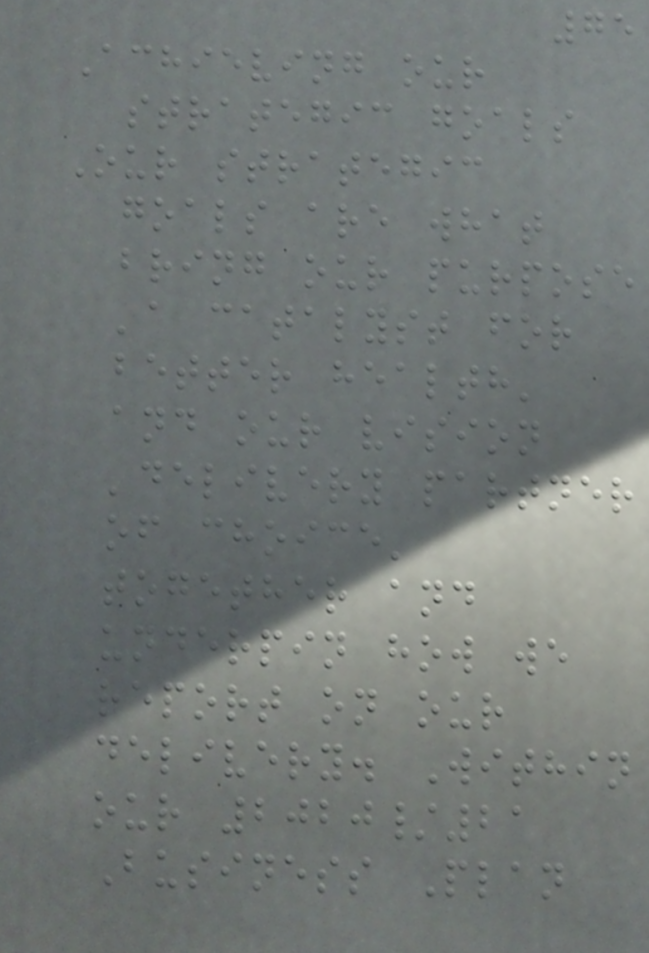75
Achieving our
strategic goals
Our strategic
goals are what
bring our purpose
'a catalyst for
better health'
and our vision
'delivery partner
of choice'
together and
underpin how we
report on our
delivery. Within
our 2020/21
Business Plan
